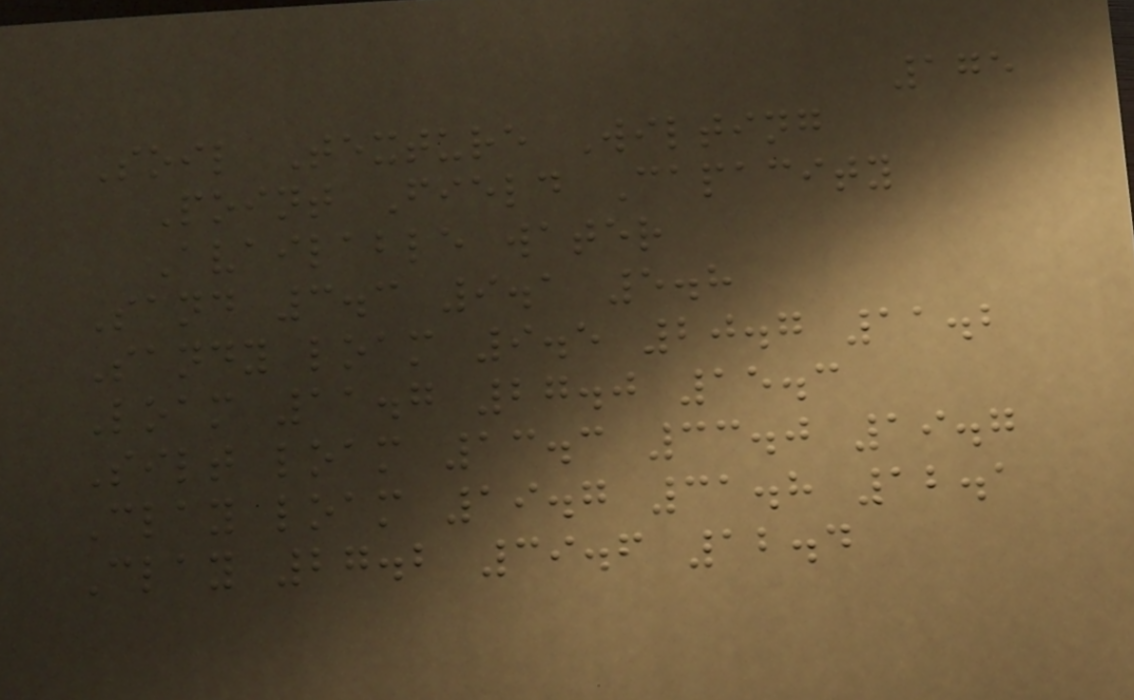175
Soil Texture Wilting
Point Field Capacity
Available water
Sand 3.3 9.1 5.8
Sandy loam 9.5 20.7 11.2
Loam 11.7 27.0 15.3
Silt loam 13.3 33.0 19.7
Clay loam 19.7 31.8 12.1
Clay 27.2 39.6 12.4
